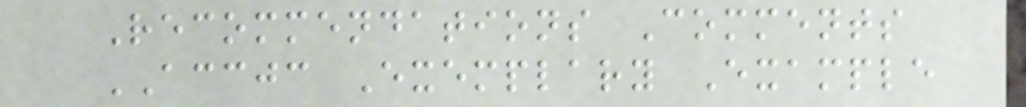Recommendations Comments
ACCJC Exemplary Example
